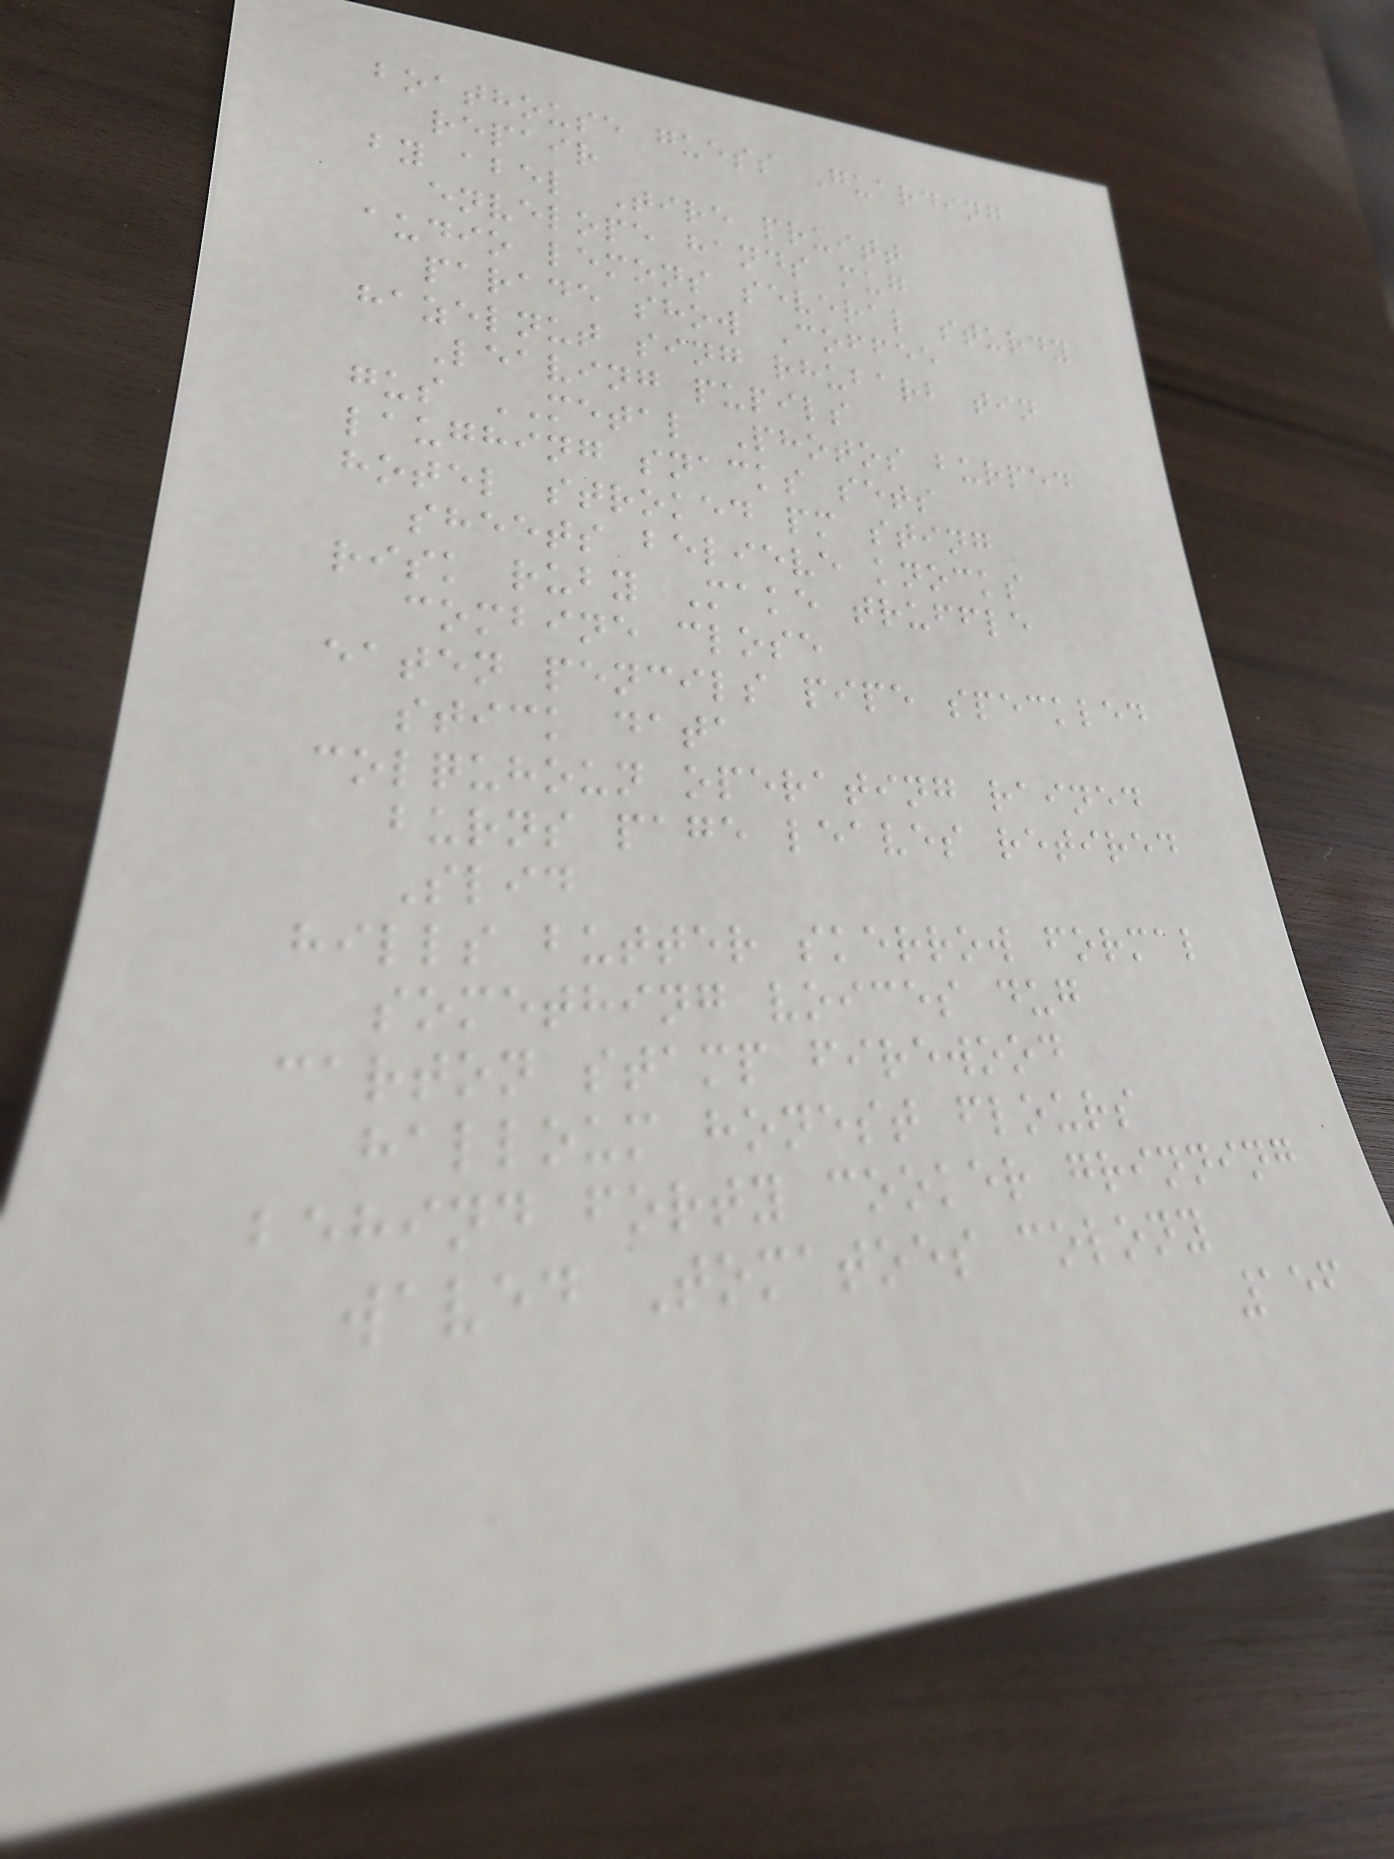boathouse guess Guarding
repair
by abel Tire pruitt
envelope hands mug
audio lemons several sturdy
parade show Coffee
hazelnut sing rhubarb tin
Leaving pupils
gus METAL Photos burped
laughing snacks sets
hotel stroked pm sting
sheets believe knocks
risk ruby Make truffle
combine close
eaten pencils pipe speckled
stick data
colquhoun operating rained
burns page leaves retired
Slid
hills butter skerrow formal
something voices dug
carton stamp firewood
halloum honest flours
behind forty cooker grinning
waved Tomatoes colony
156
